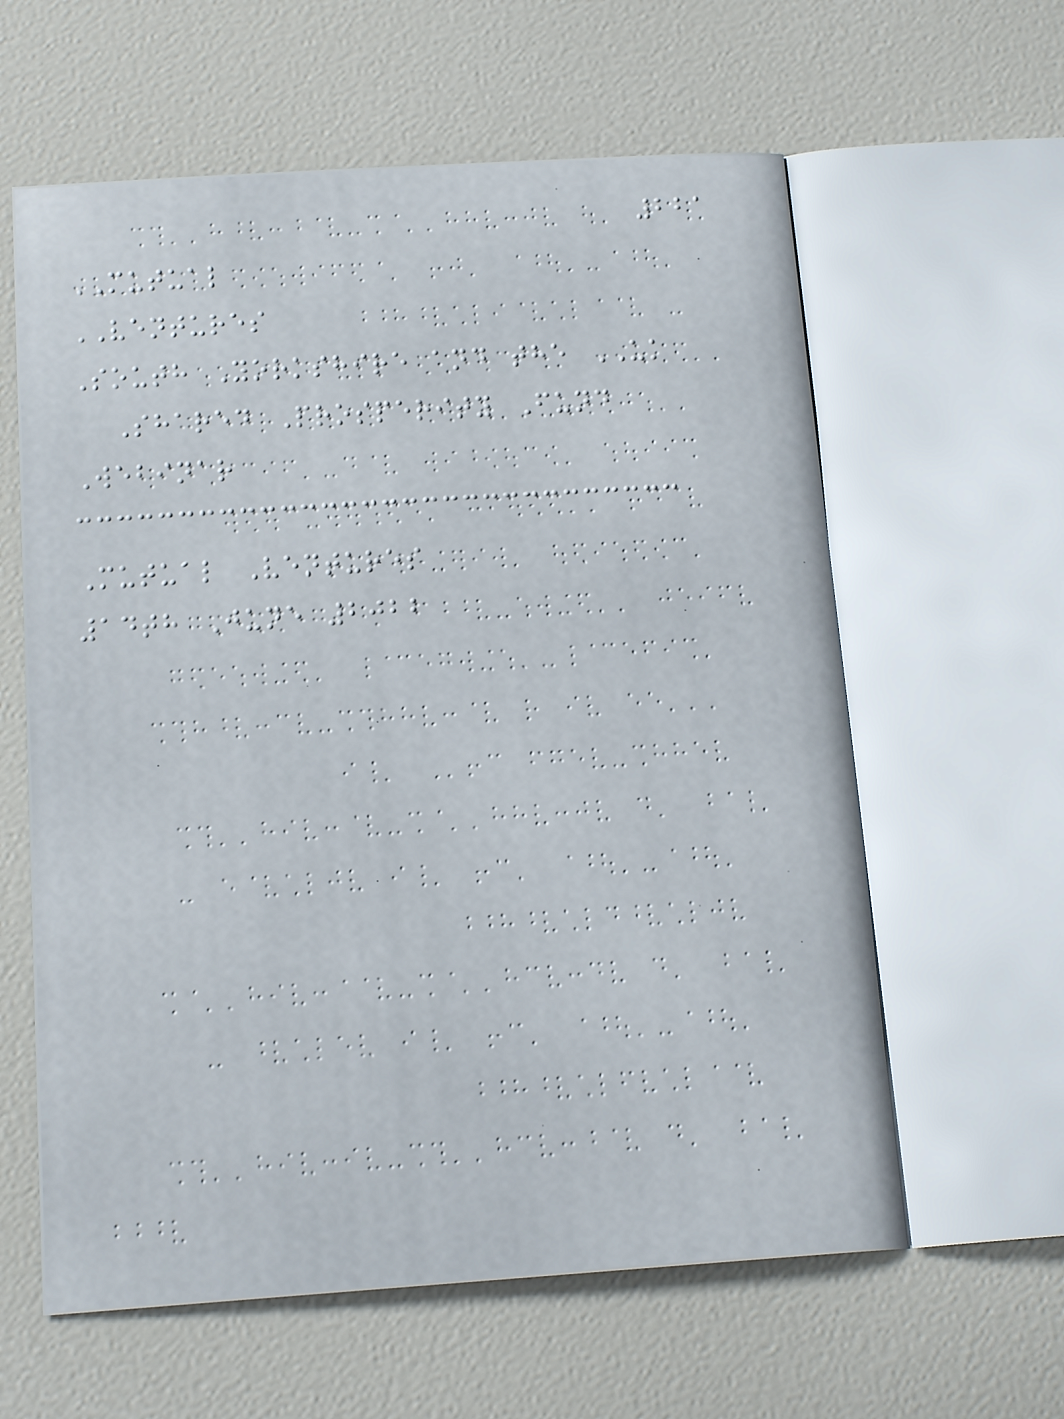221
MUTUAL
VENTURES
South Yorkshire and the UK
Shared Prosperity Fund
Webinar
Mutual Ventures
14th June 2022
